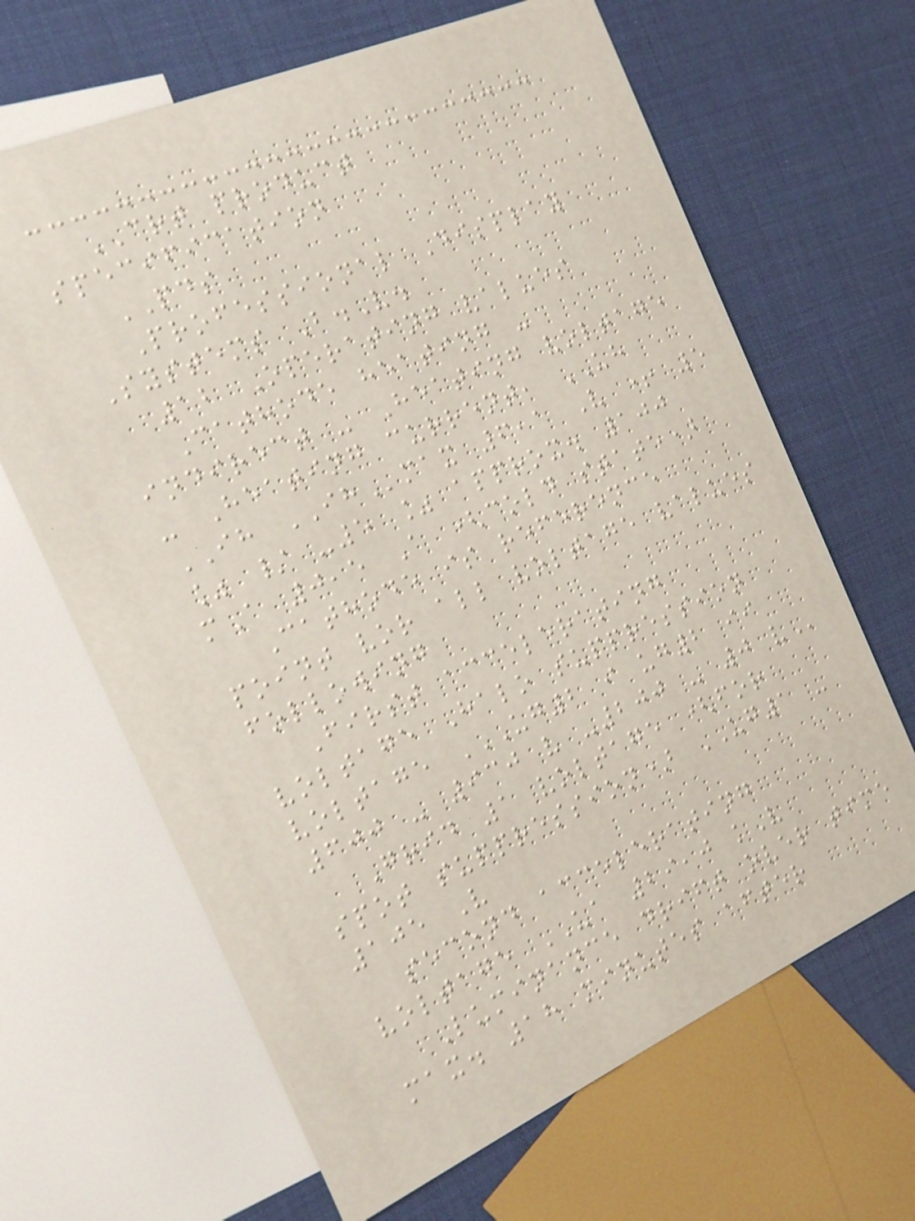CRT product
specification
PDS
Professional Display
Systems B.V.
12 Operating values
Cathode heating -
indirect - Heating voltage
- Heating current, UH
IH IHmax 6,1 V + 5
% / -5 % approx. 100
mA 0,5 A (cold state)
Cathode is reference
point vor all voltage values
following
First accelerating
voltage Halo suppression
voltage UG2 I UG2 II
600 - 930 V -200 - 0 V
Grid 1 voltage (for
spot suppression) UG1 -
105 V
second accelerating
voltage UA 29,0 kV
Luminance drift over time
max. 18 minutes after
